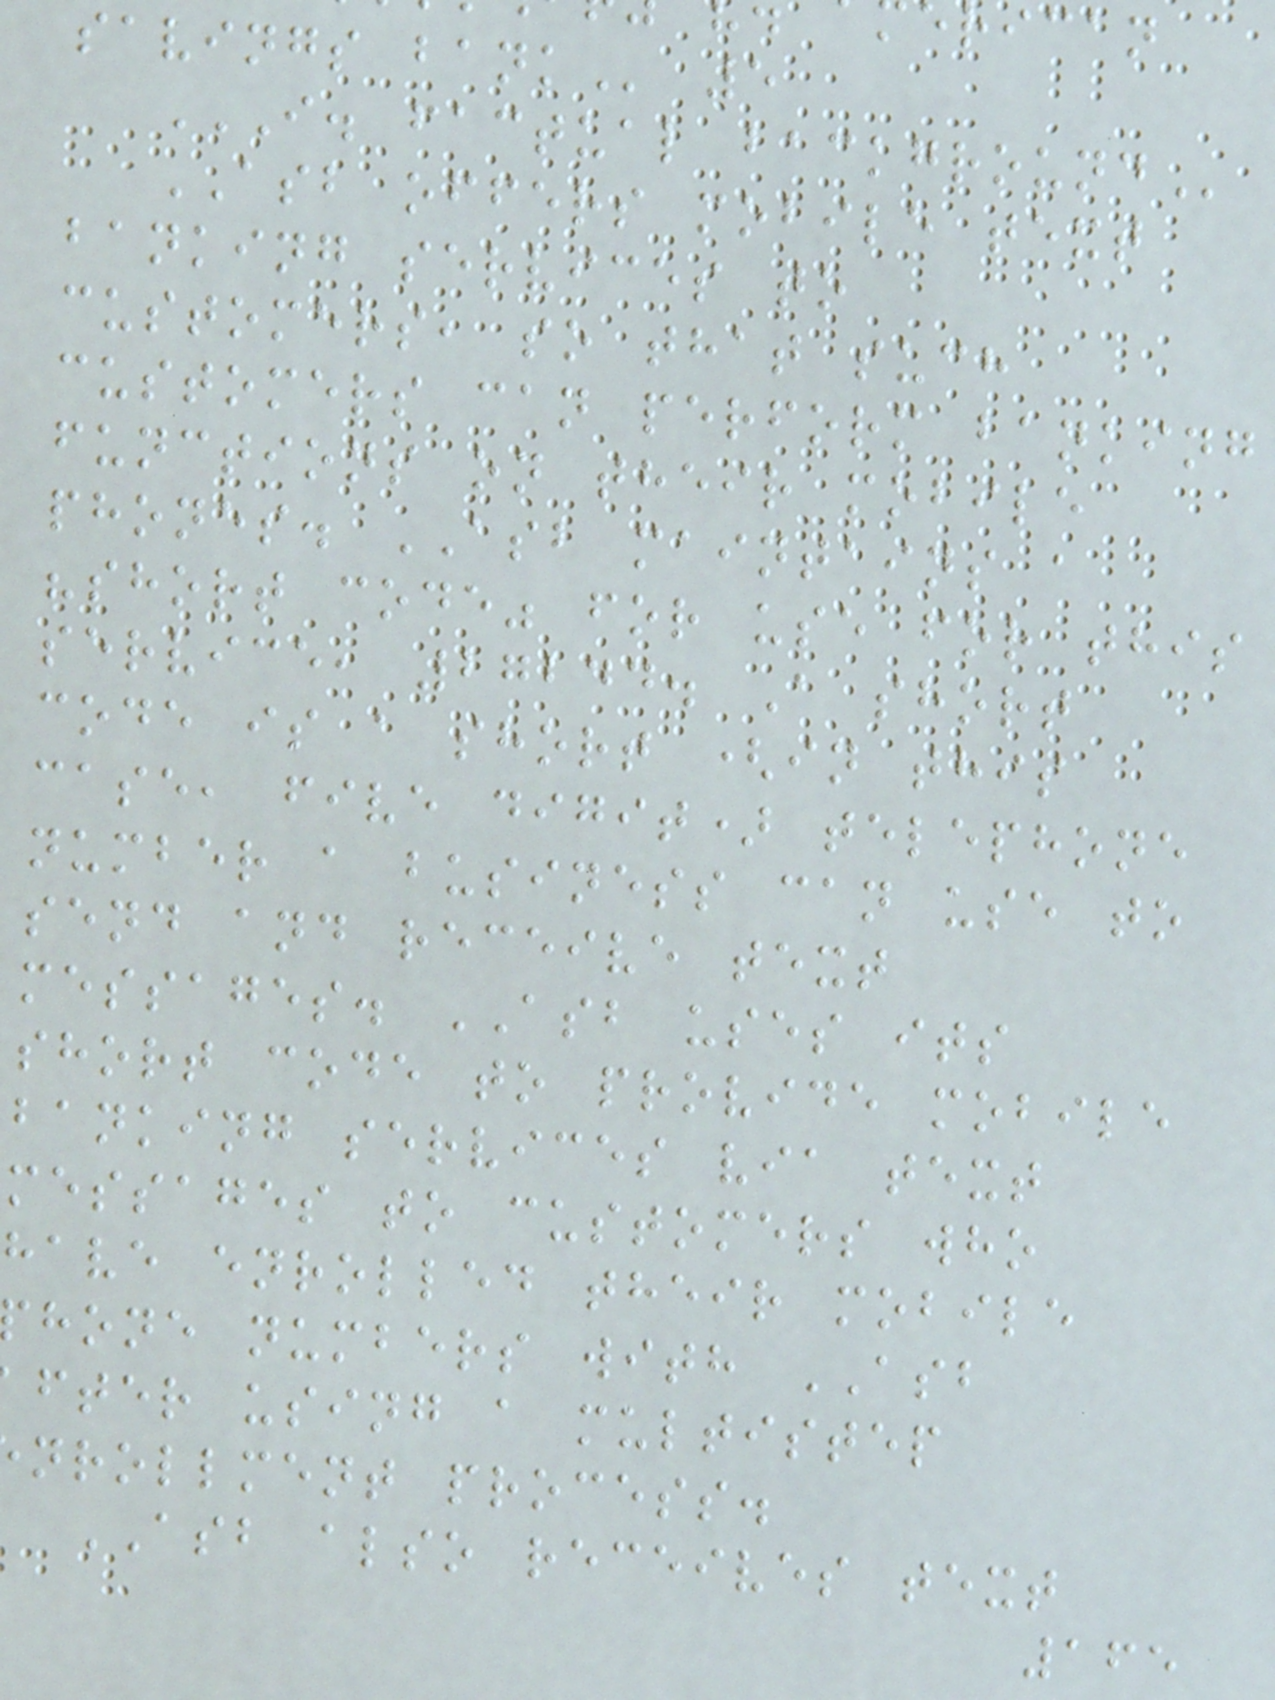erican
savings
I. FACTUAL BACKGROUND
ASB offers mobile text
banking services to
customers, so that such
customers can perform banking
functions on their mobile
phones. ASB maintains a
"short code" for use for this
service, 27244. A short
code is a short (in this
case, five digit) telephone
number a business can use to
send and receive text
messages. ASB uses its
short code to provide mobile
banking services via text
messages to customers who
have enrolled their mobile
hone numbers with ASB
fter using a multistep
nrollment process.
ASB also receives text
165
